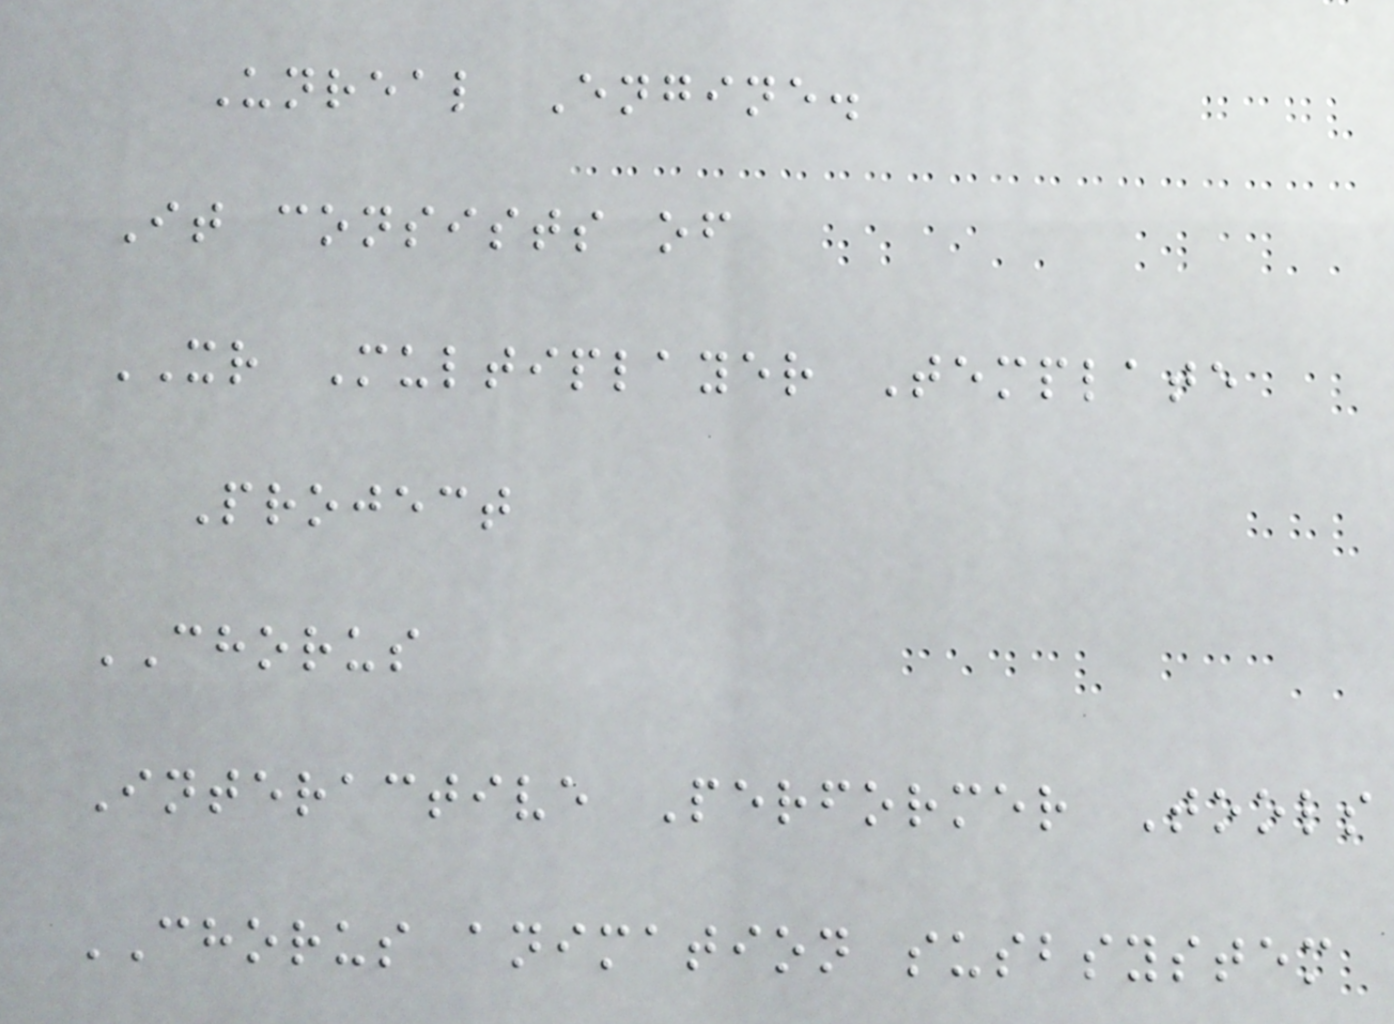Unreal Engine.
It consists of
XR Multiplayer Template
Project
CHORUS
Interactive Performer Tools
CHORUS animation susbsystem
